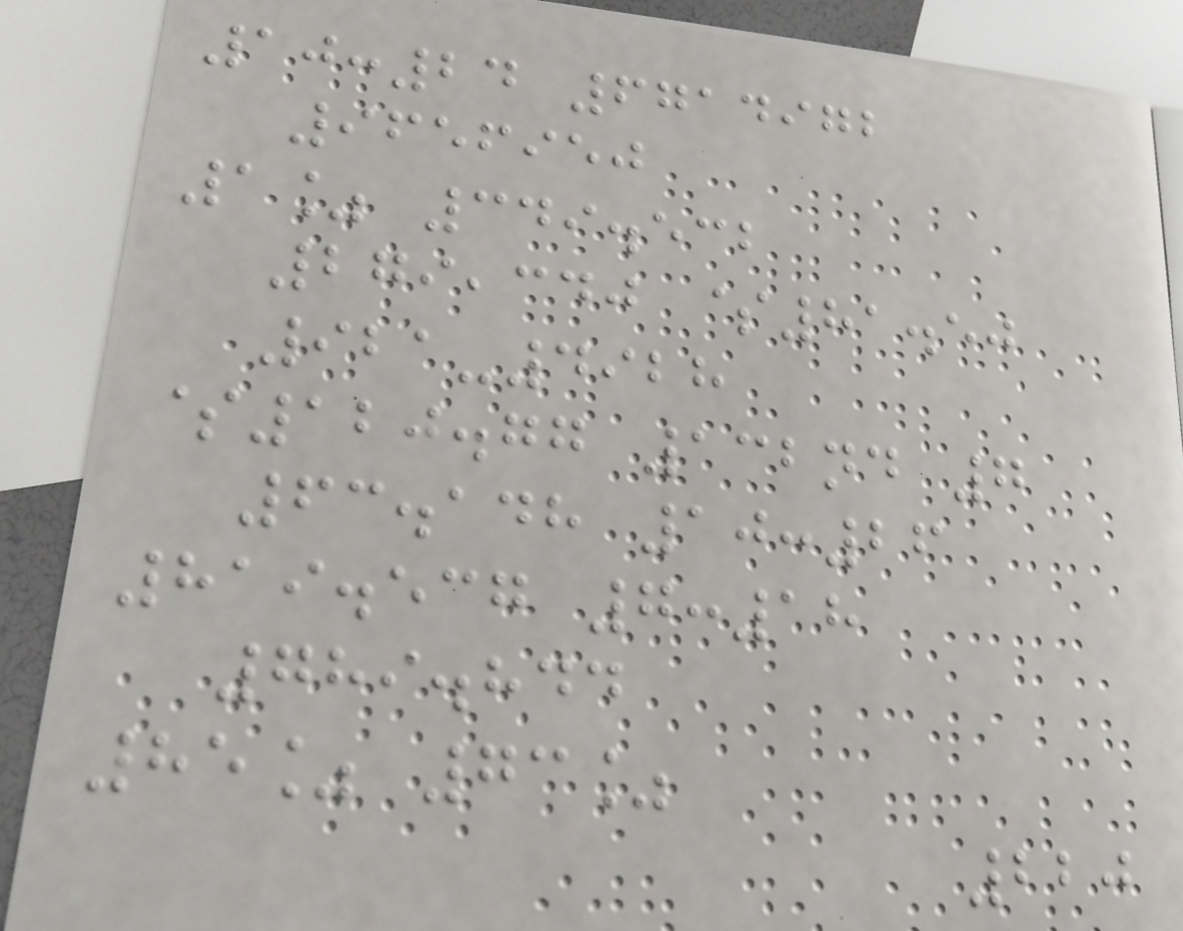10:24 6714972
9656950
1% 349.532
279,340 $81.50
921-4928
$120.77 132nd 7
63.148 10:26
819.537 7:18
789.844
85% 73%
220
